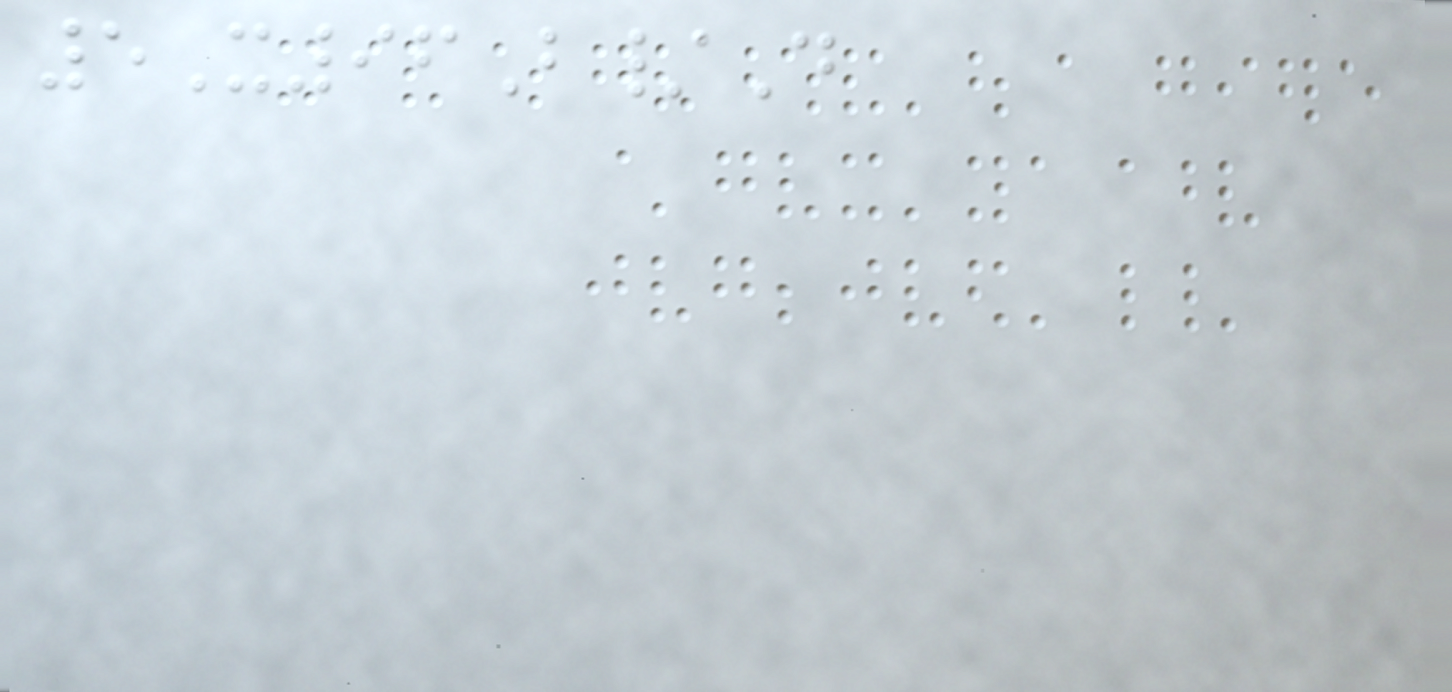5X96B/D
